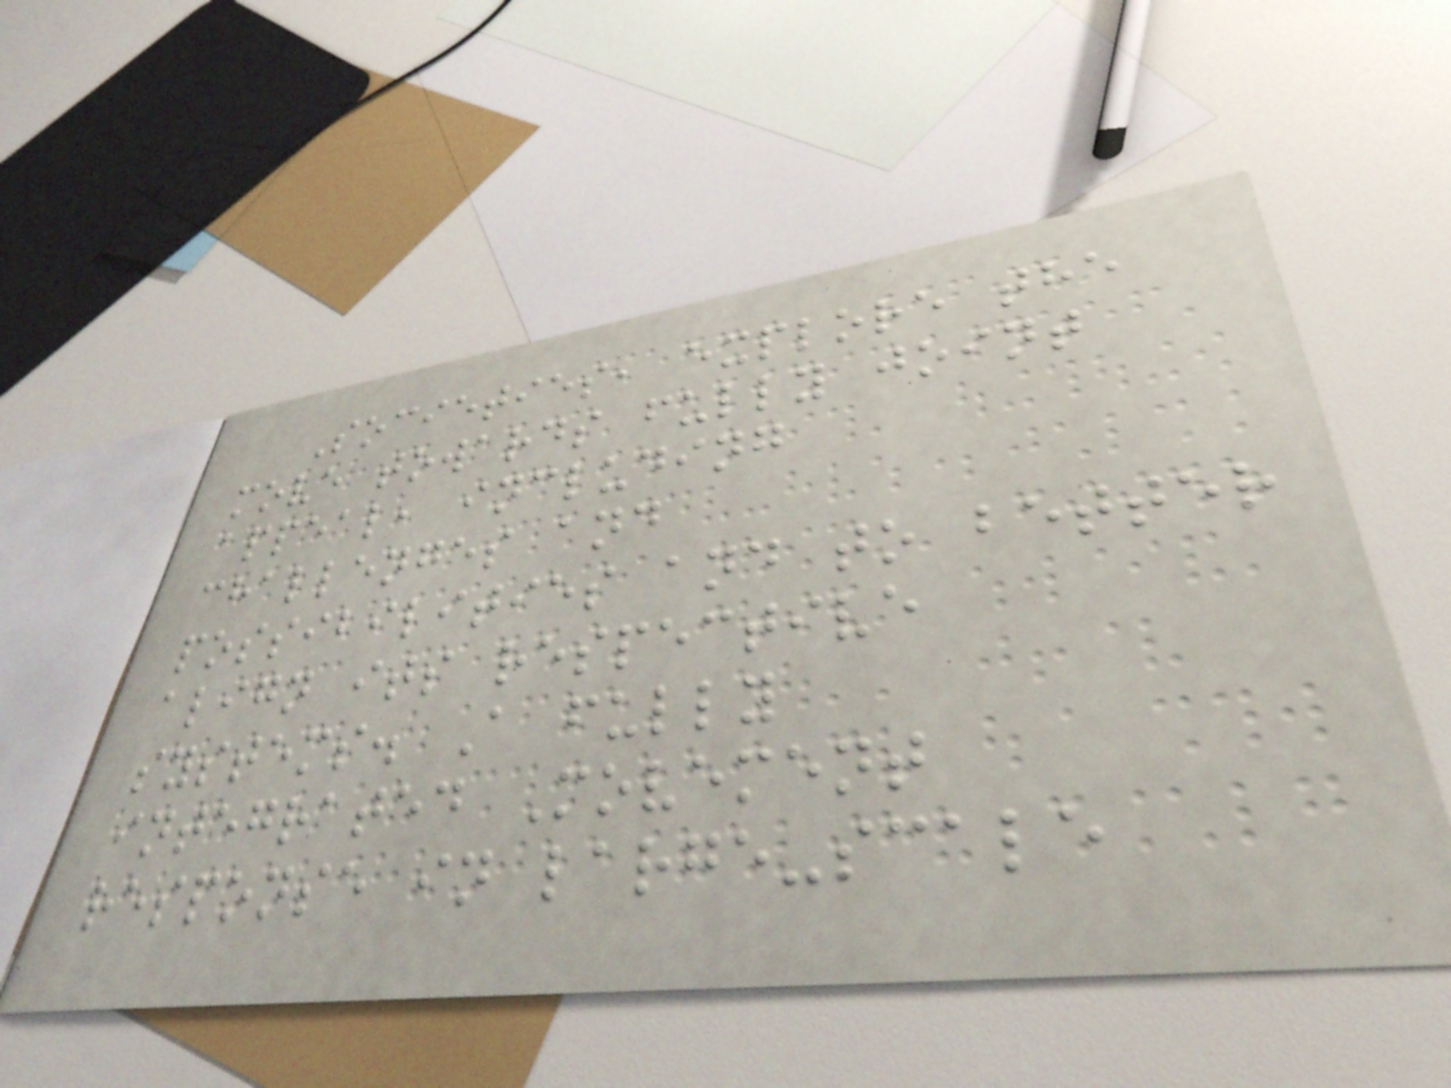Societies, explore the
move towards fully joint
appeal, including
challenges and
possibilities and to better
align its respective
systems. A fully
integrated Movement
response in large-scale
